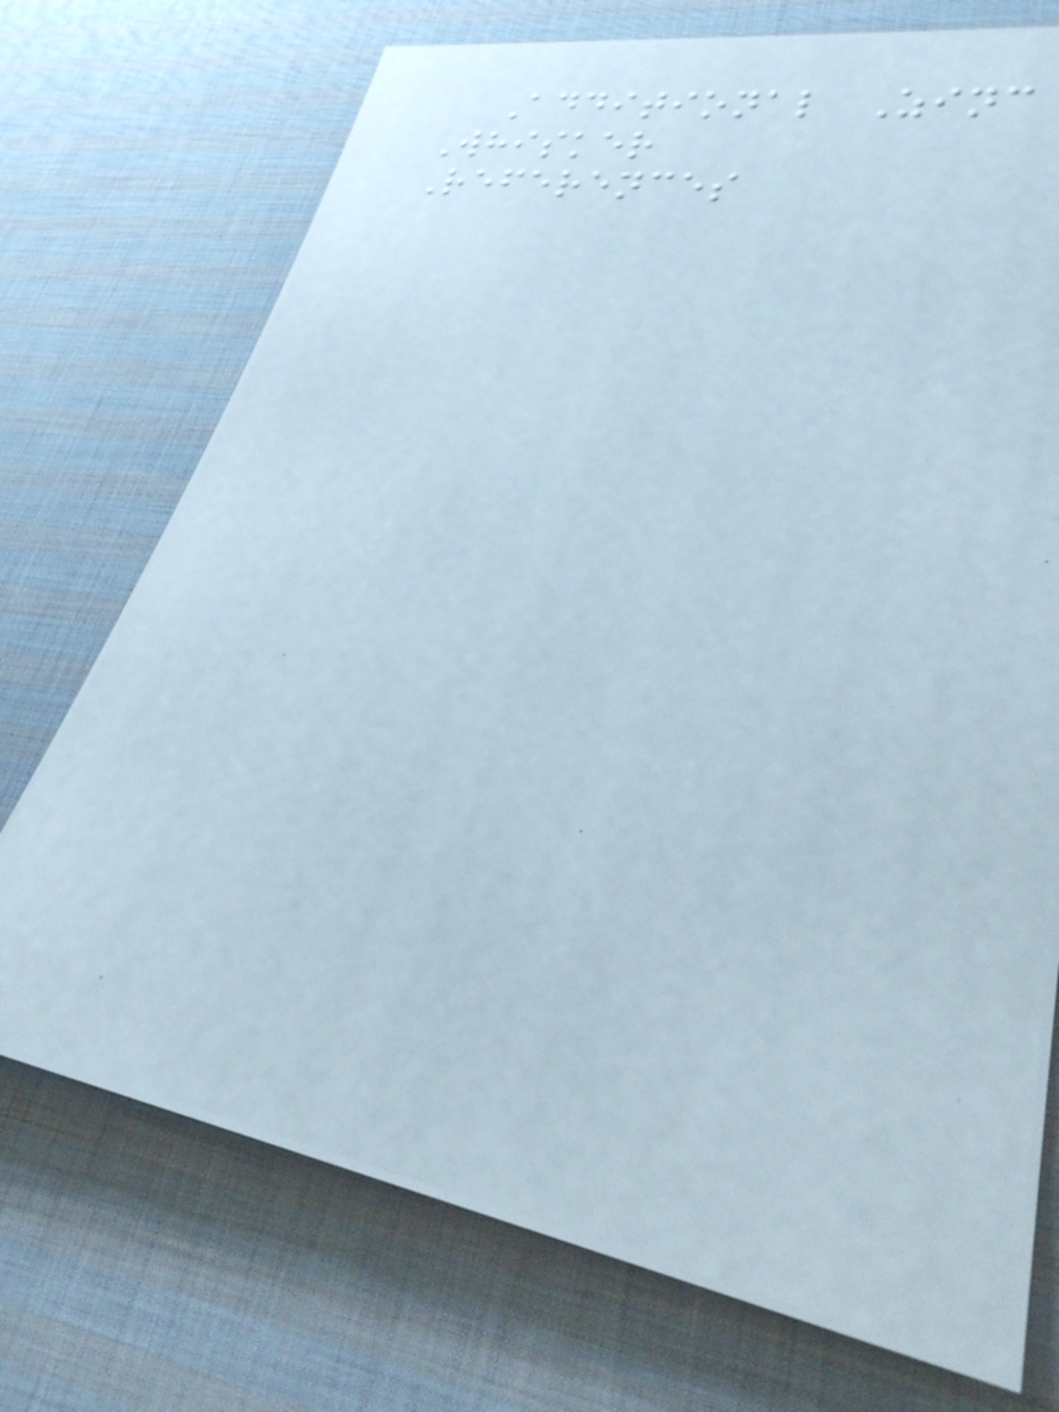Additional Zinc
Whisker
References
